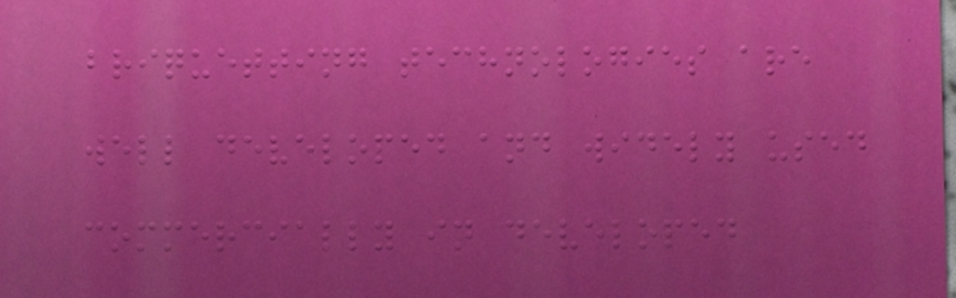briquetting technologies are
well developed and widely used
commercially in developed
